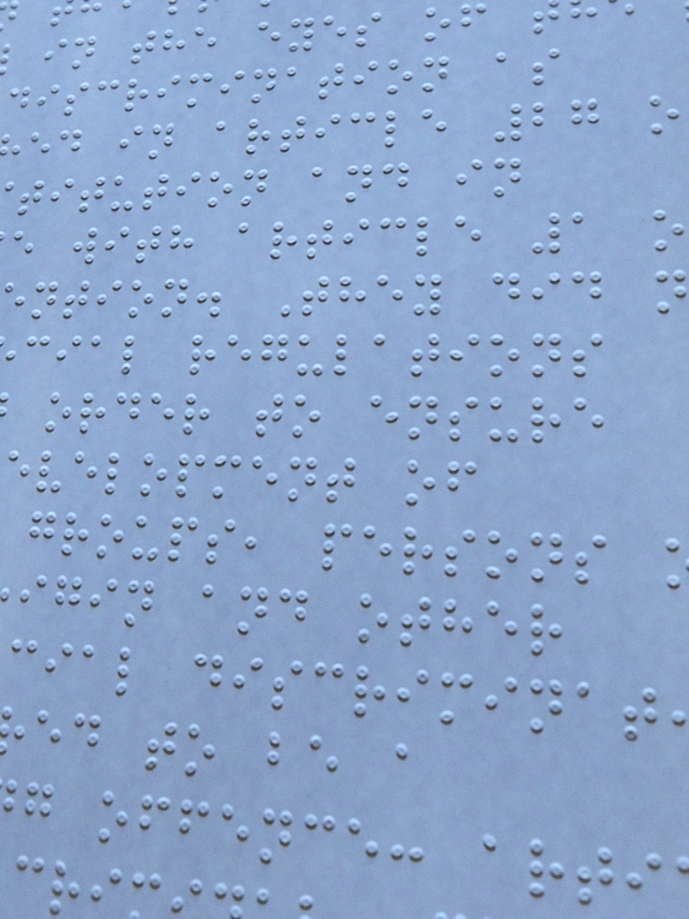in the eyes of
discrimination as
ed in article 27 o
titution and in
e with article 1 o
ntion. They did n
cial regulations
order to ensure
evelopment of
groups, persons
igin and other
cial discriminat
ed to be a
g offence: arti
